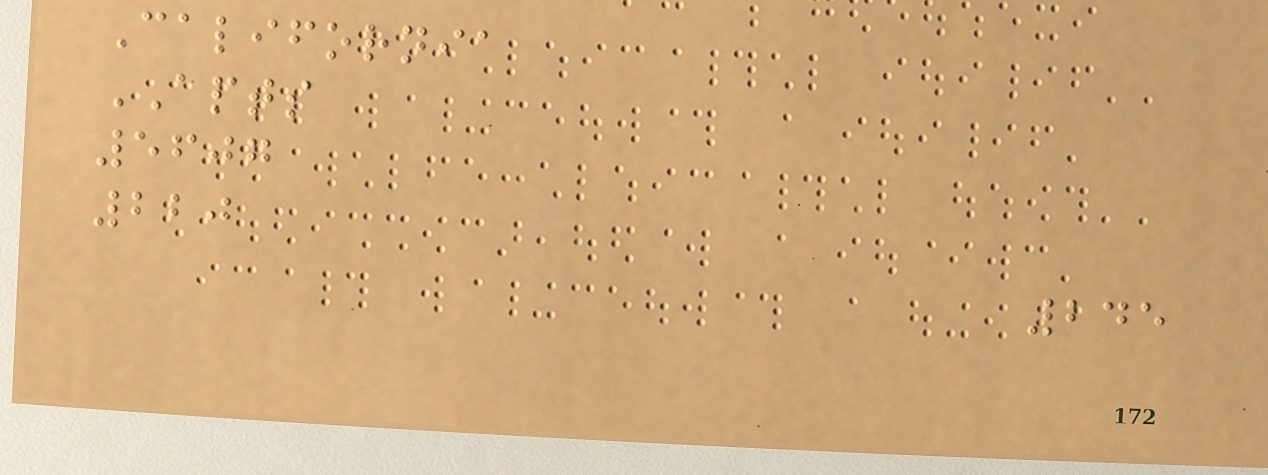California
APTS
5607
220
245
